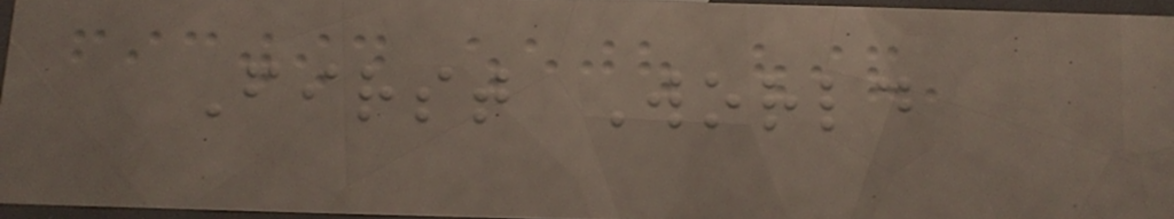First World
